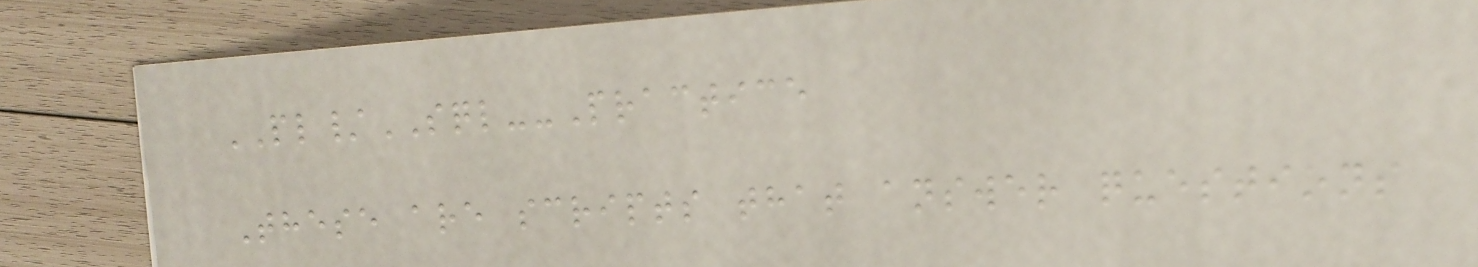PL/SQL--Practice
These are scripts that answer questions
